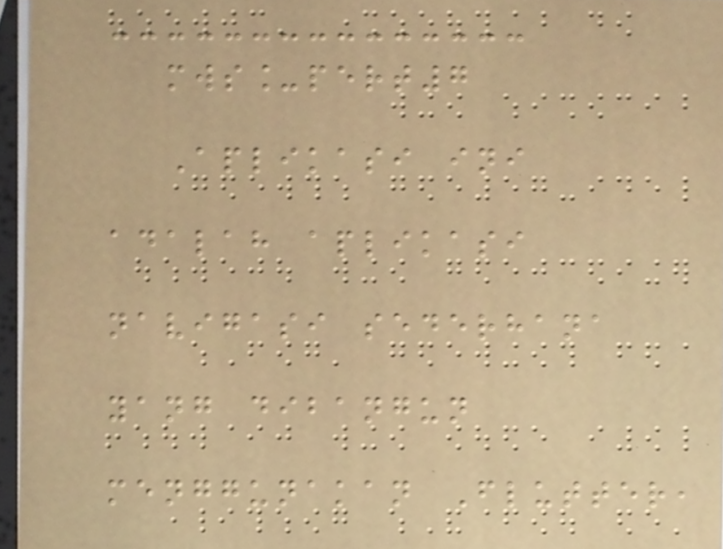mws_pert7
Aplikasi ini
adalah aplikasi
navigasi sederhana
yang dibangun
menggunakan Flutter,
